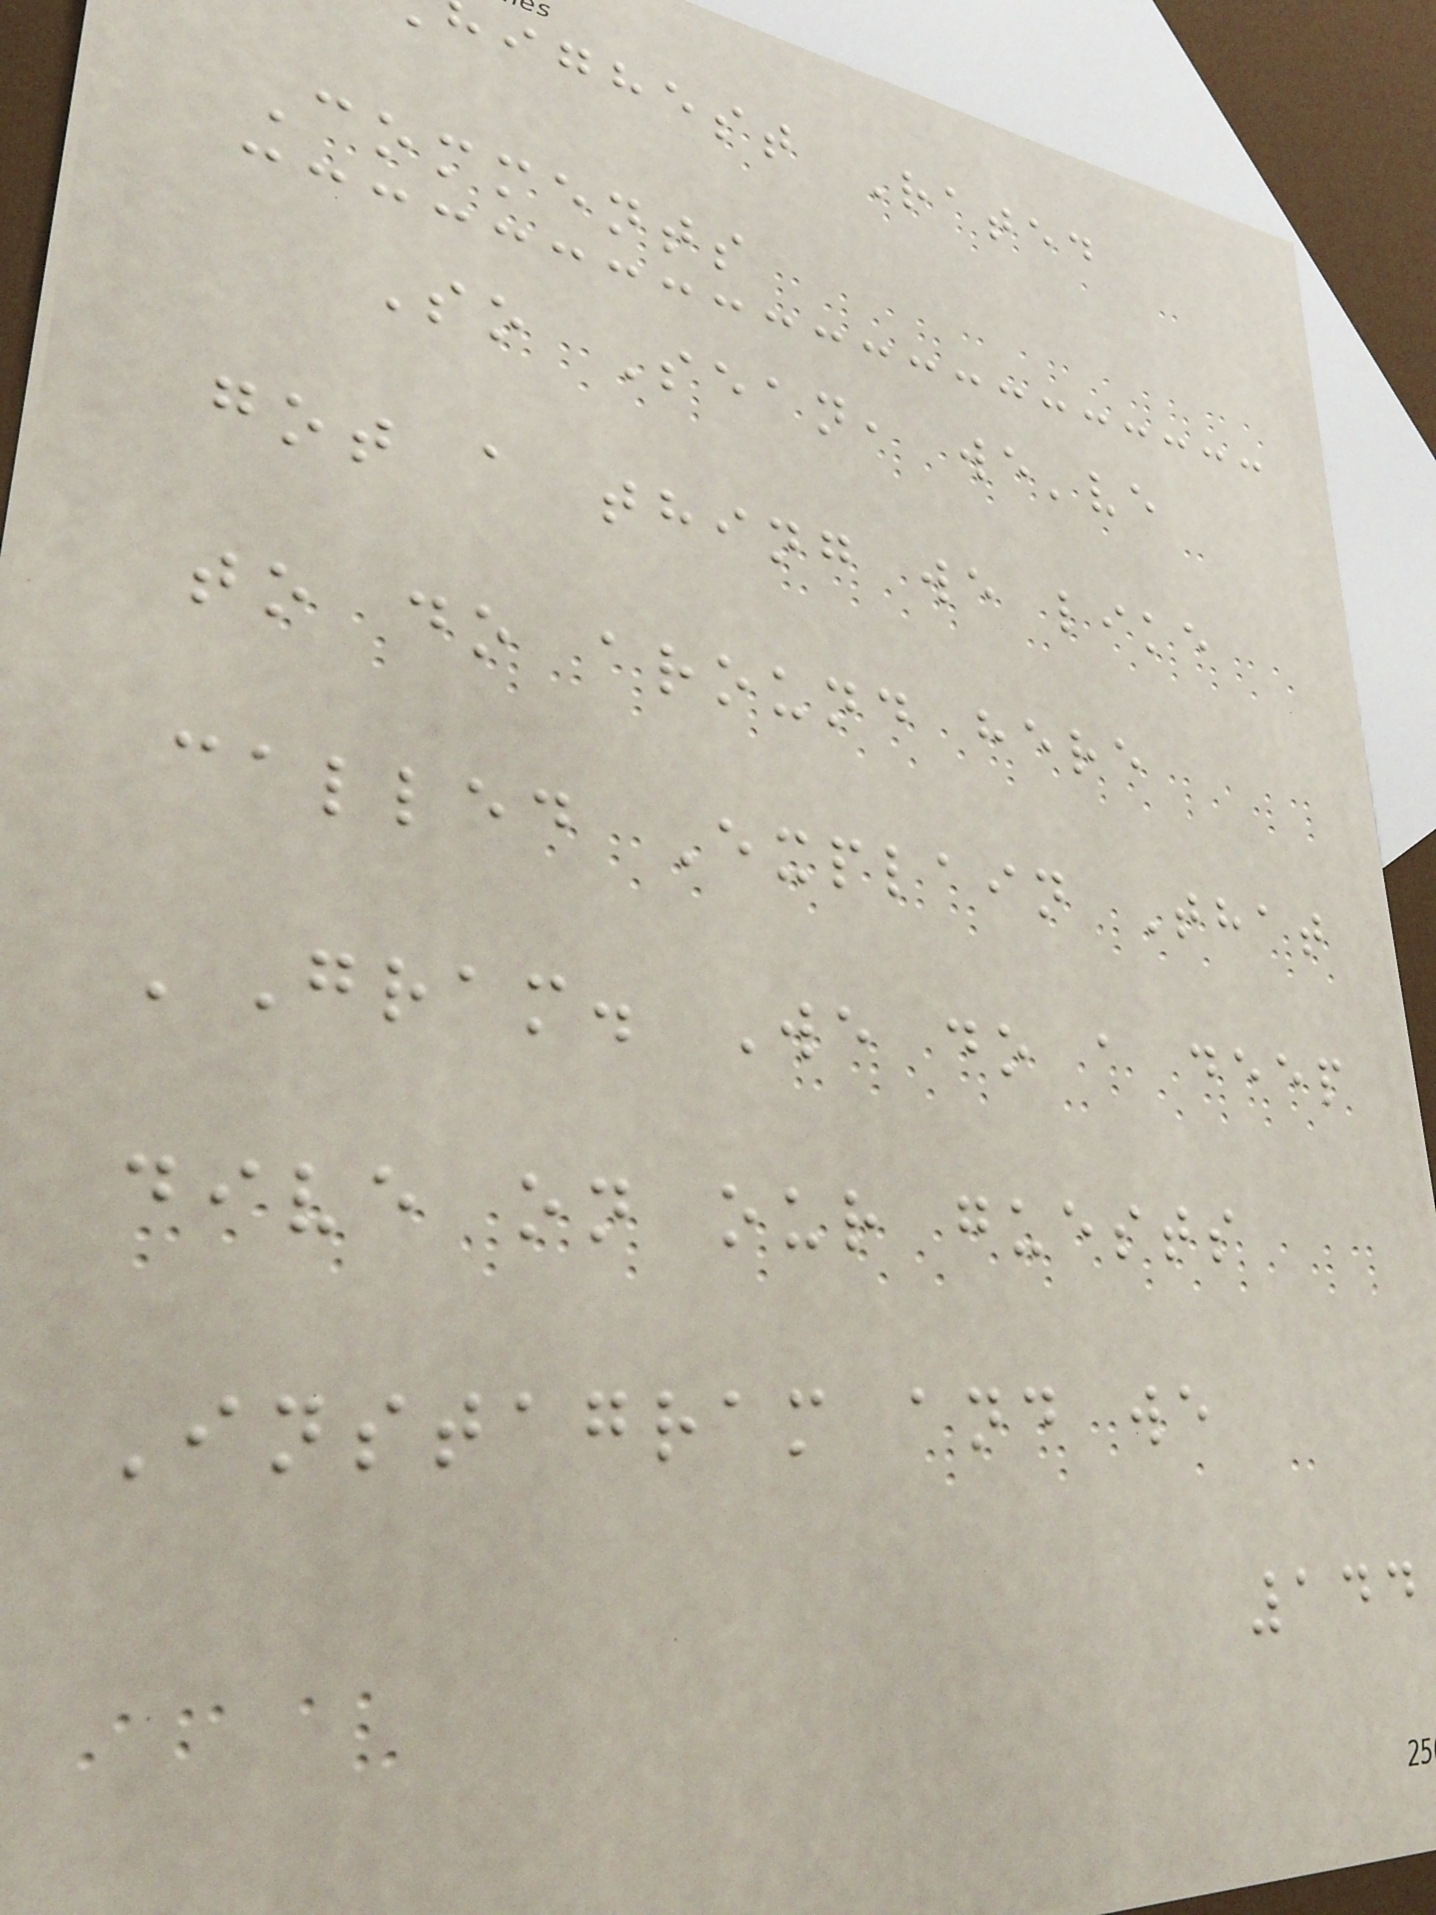ighest Rated
Comments
So Sean, we've
got a thing we like
to do around here
called Explain That
'Gram. We do a deep
dive on our guests
Instagram and we
144
